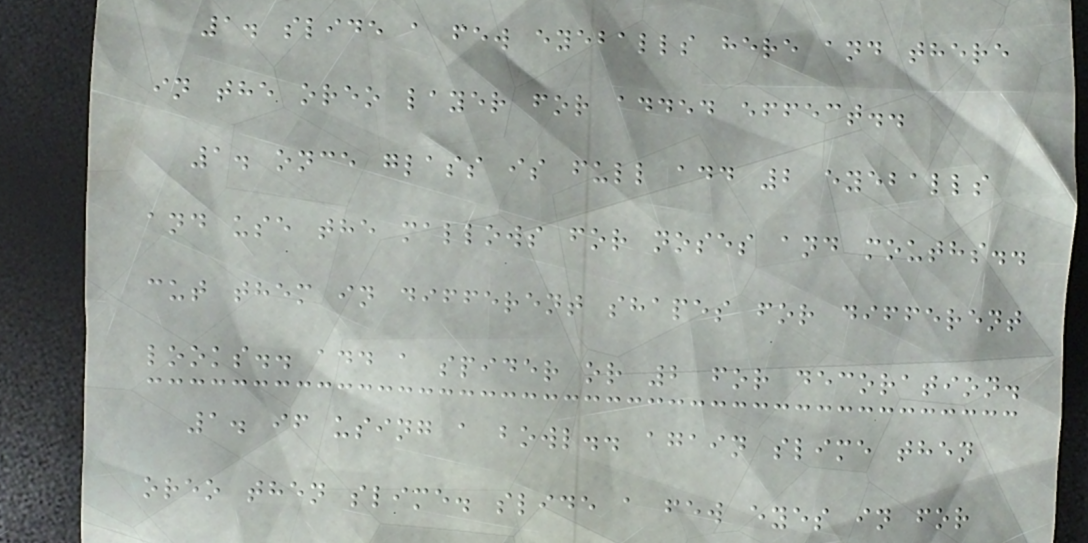1. slide a few eyeballs here and there
in the oreo layer for added effect..
1. once glass is full add 2 eyeballs
and use the mallows for noses and mouths..
cut them in different shapes for different
looks.. add a spider or 2 for decoration.
1. if using a bowl.. again slime then
oreo then slime. slide a few eyes in for
